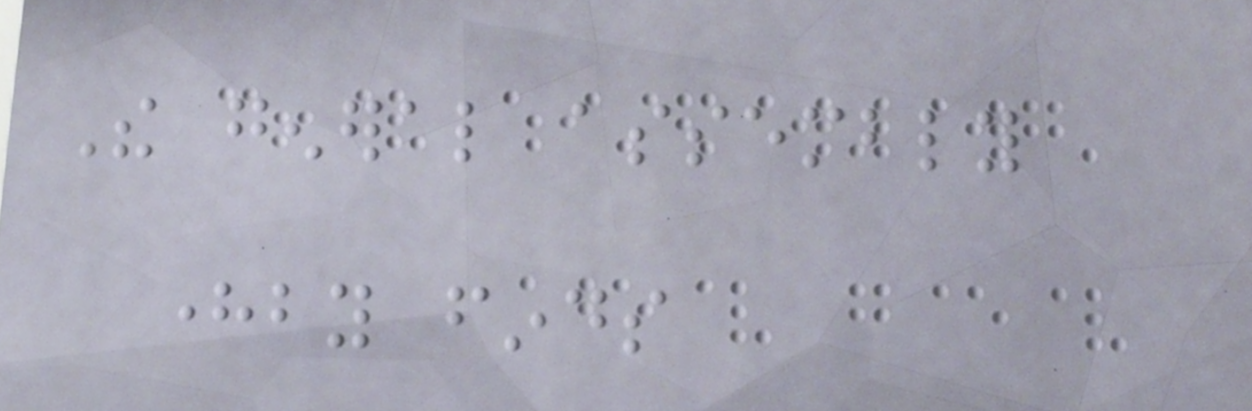The general assembly
hereby finds
